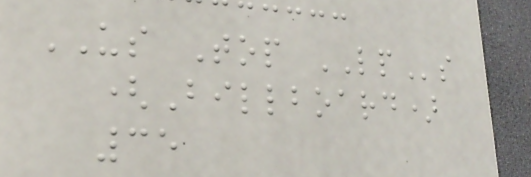US Top LPs
(Billboard)
35
